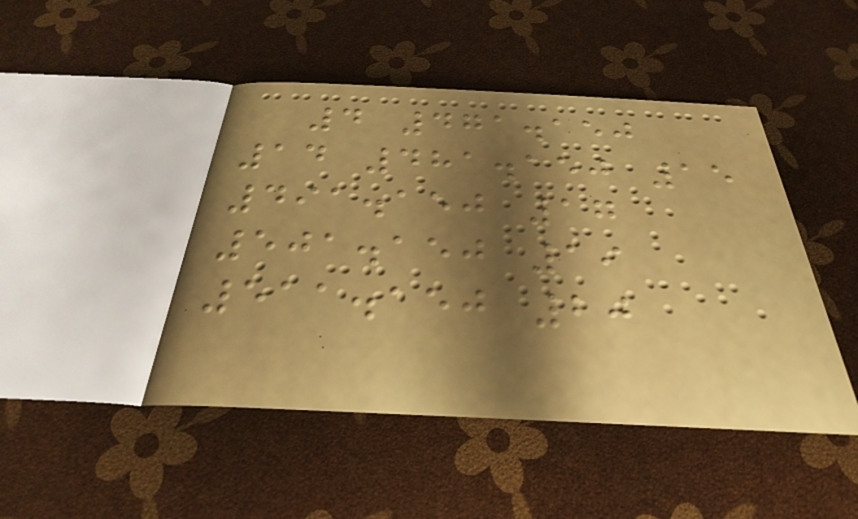4 471.150
14 481.150 15
491.150 17
501.150 19
511.150 20
